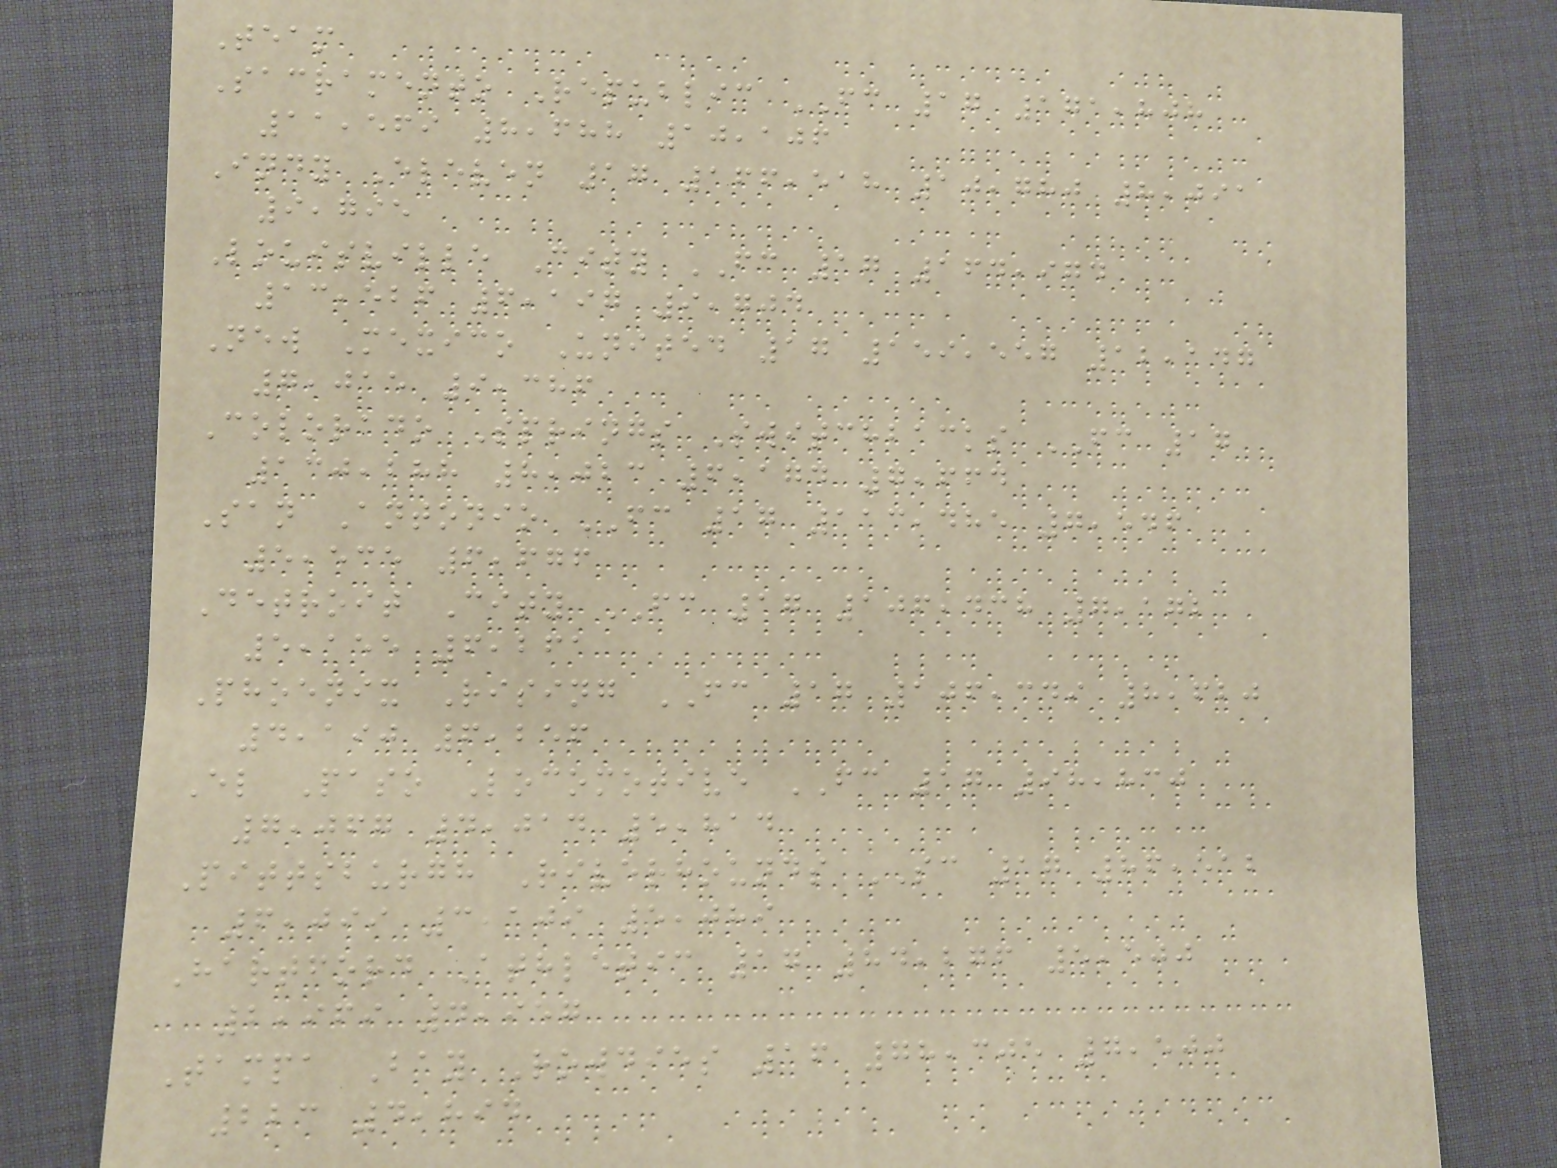Team
Sacramento Republic FC 17 171,808
11,569 8,688 10,106
Indy Eleven 17 166,518 10,780 8,091
9,795
Louisville City FC 17 164,974
13,526 6,197 9,704
New Mexico United 17 159,557 12,147
7,015 9,386
Colorado Springs Switchbacks FC 17
130,288 8,023 6,174 7,664
San Antonio FC 17 113,485 7,546
5,535 6,676
Detroit City FC 17 106,438 7,172
5,155 6,261
Phoenix Rising FC 17 106,349 8,620
4,190 6,256
El Paso Locomotive FC 17 98,830
7,067 4,014 5,814
Pittsburgh Riverhounds SC 17 86,512
6,099 3,109 5,089
Hartford Athletic 17 84,276 5,500
2,969 4,957
Tampa Bay Rowdies 16 78,305 7,500
223 4,894
